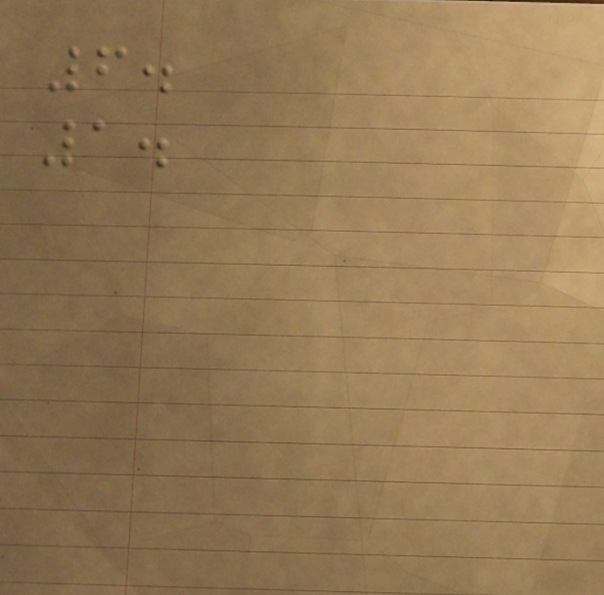6.
1.
